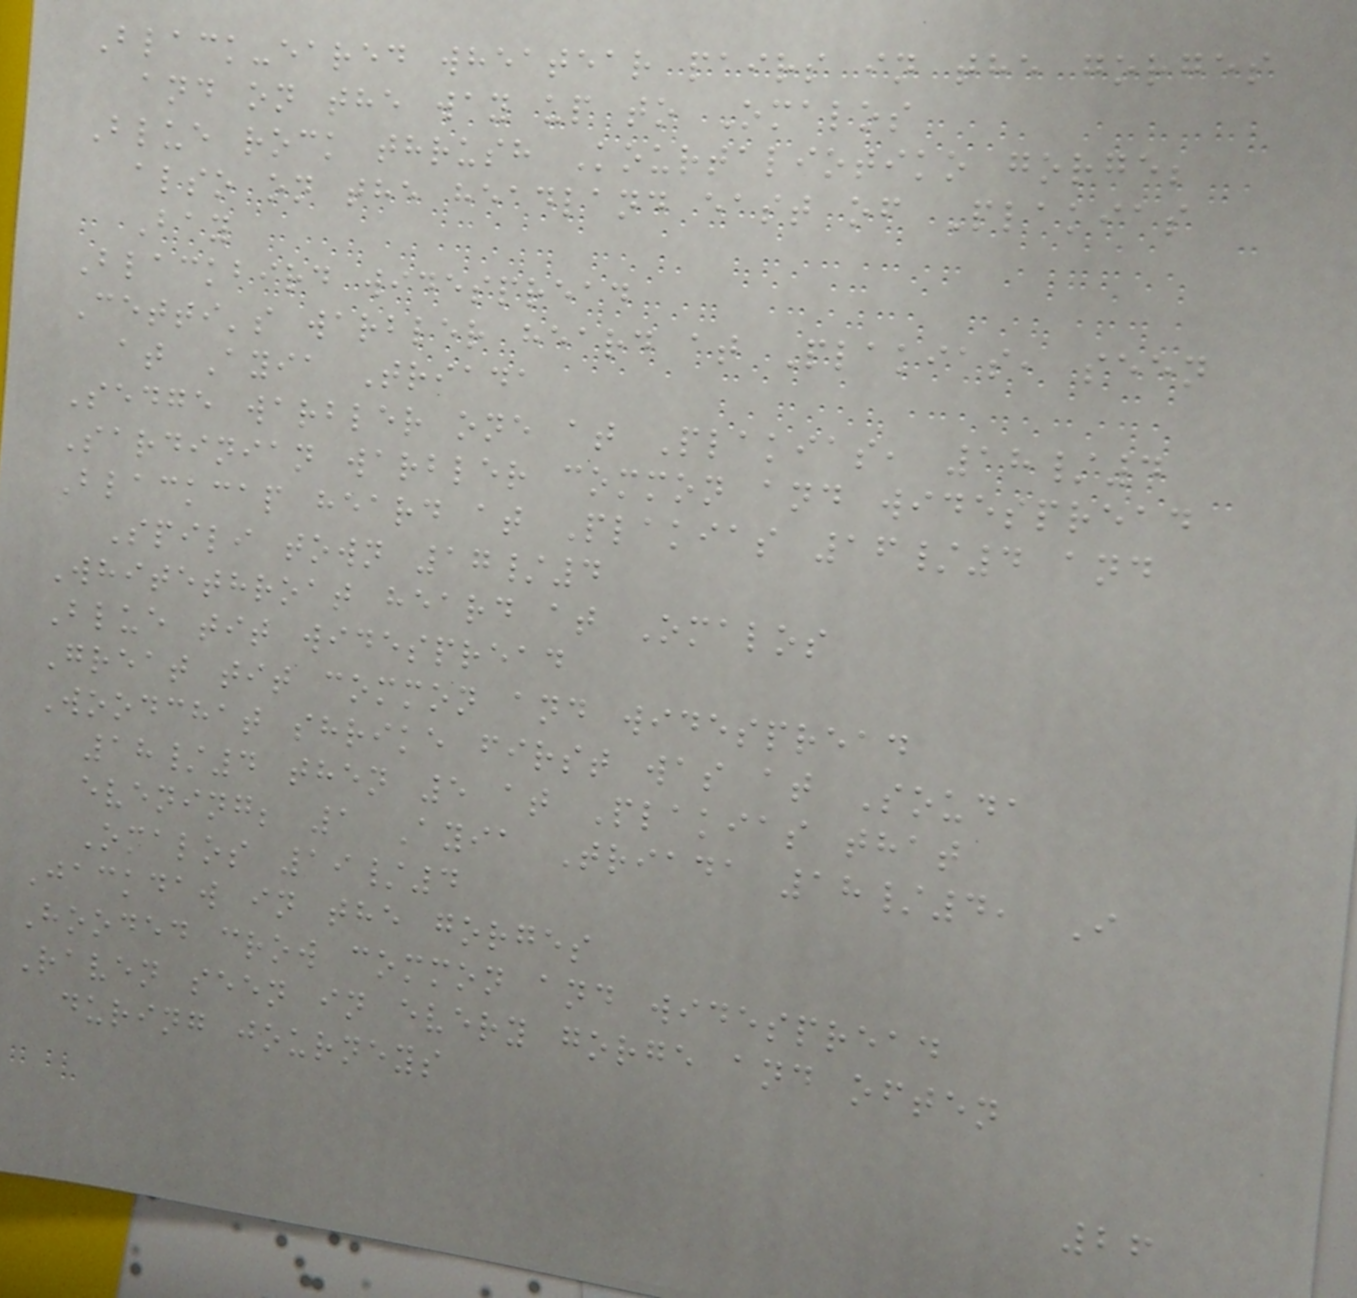Black-eared wheatear pairs in the gorges
and on the way up to Omalos
Blue rock thrush Kourtaliotiko gorge;
also on the headland east of Plakias
Bay
Blackbird widespread
Cetti's warbler heard at Plakias, seen
at Ayia Triada
Sedge warbler one at Plakias, 18/4
Sardinian warbler common and widespread
Blackcap heard at Plakias 16/4 and
Spili town 17/4
Whitethroat heard at Omalos
Blue tit widespread
Great tit common and widespread
Woodchat shrike first was at Souda
18/4 then 5 at Plakias that
evening; 1 Ayia Triada 18/4, I
Omalos 19/4
Jackdaw in the gorges
Hooded crow common and widespread
Raven seen in every gorge and often
during journeys
26
